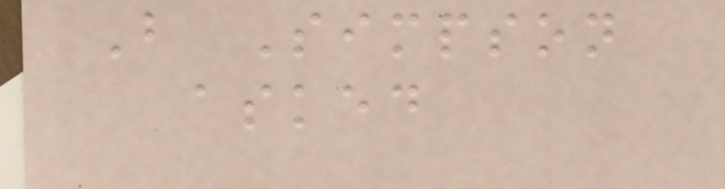B Simpson
asked
